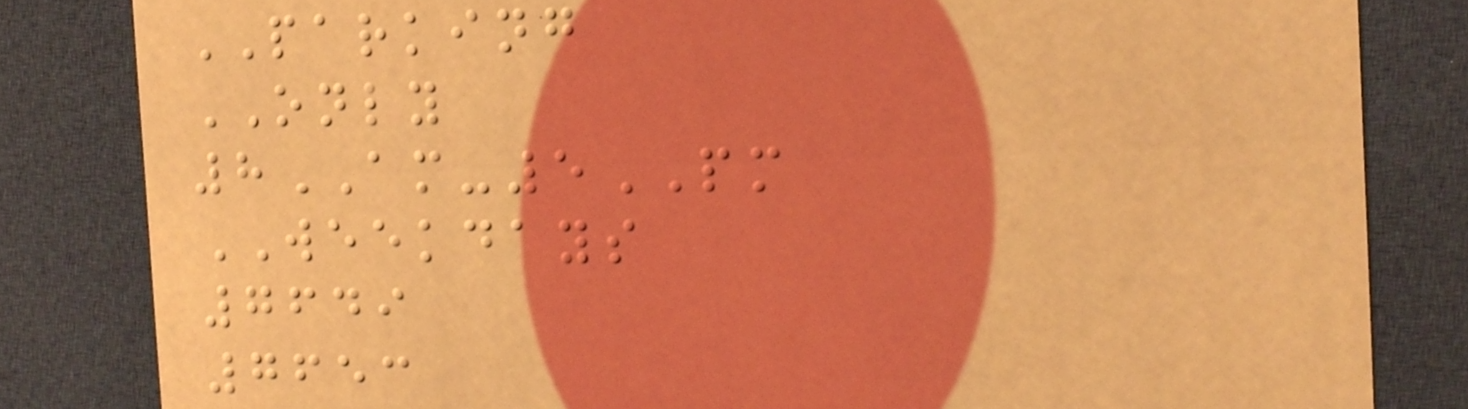PARKING
ONLY
8AM-5PM
WEEKDAYS
7649
7653
